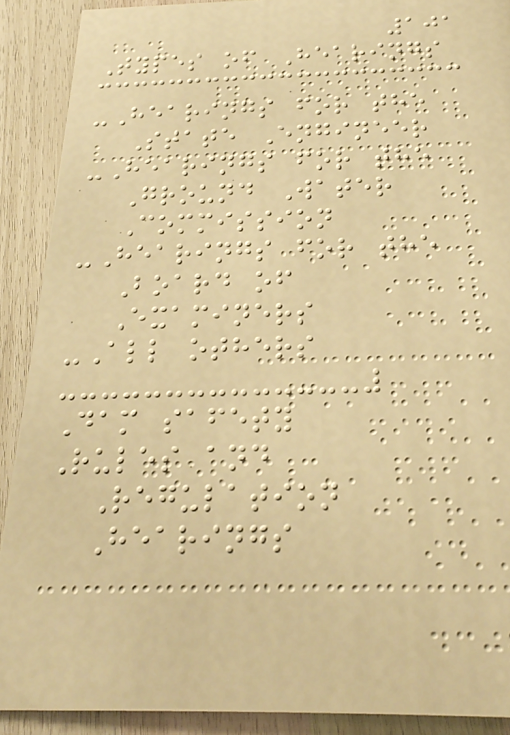101
Types of Hearings
-Hearings for the
State Engineer
-Hearings for the
Ground Water
Commission
-Hearings for the
Board of
Examiners
-All others
Dam safety
Rules and
Regulation
Hearings
